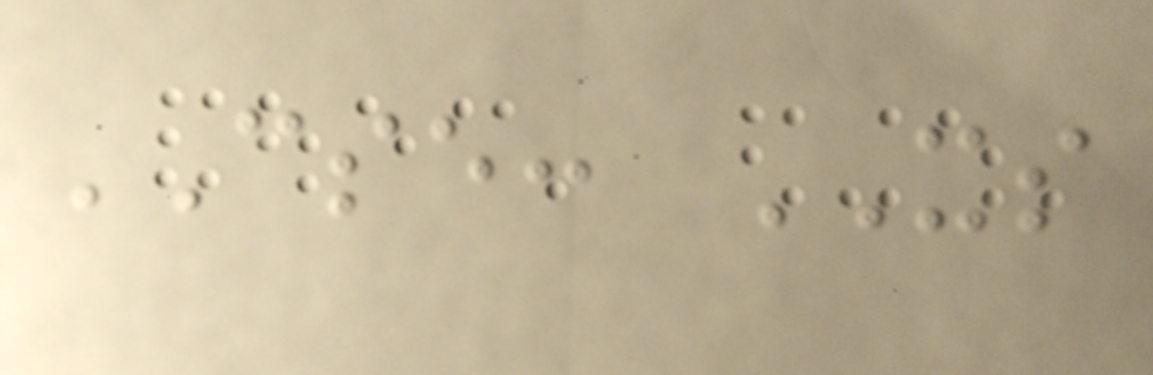CSE: XS
